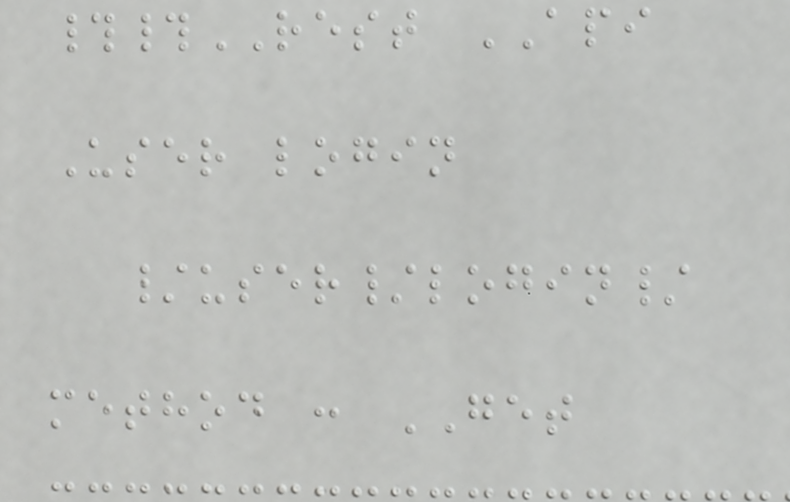##REST API
User login
/user/login/
method : GET
